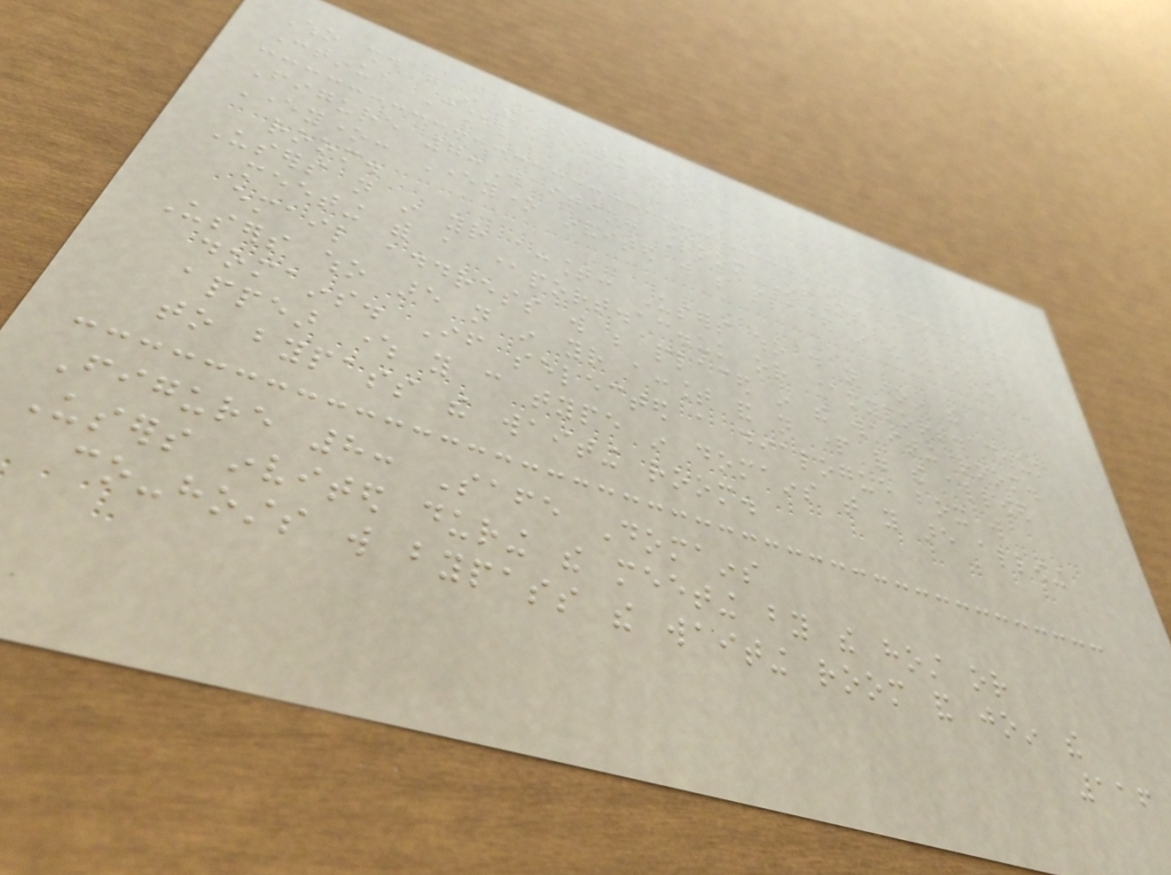Who should go in the waiting room?
Continue Cancel
Figure 7:Waiting Room Options
Everyone: Everyone invited will be placed in the waiting
room.
Users not in your account: Users who do not join the
meeting with a @port.ac.uk or @myport.ac.uk
email address will be placed in the waiting room.
Users who are not in your account and not part of the allowed
domains. If selected a dialogue box will
appear where you can type in domains that you are allowing
to bypass the waiting room.
Figure 8: Safe Domains
Users invited during the meeting by the host or
co-hosts will bypass the waiting room and join the
116
